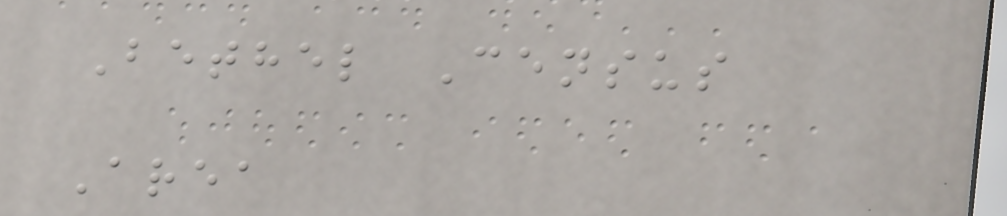Bethel Census
Area
